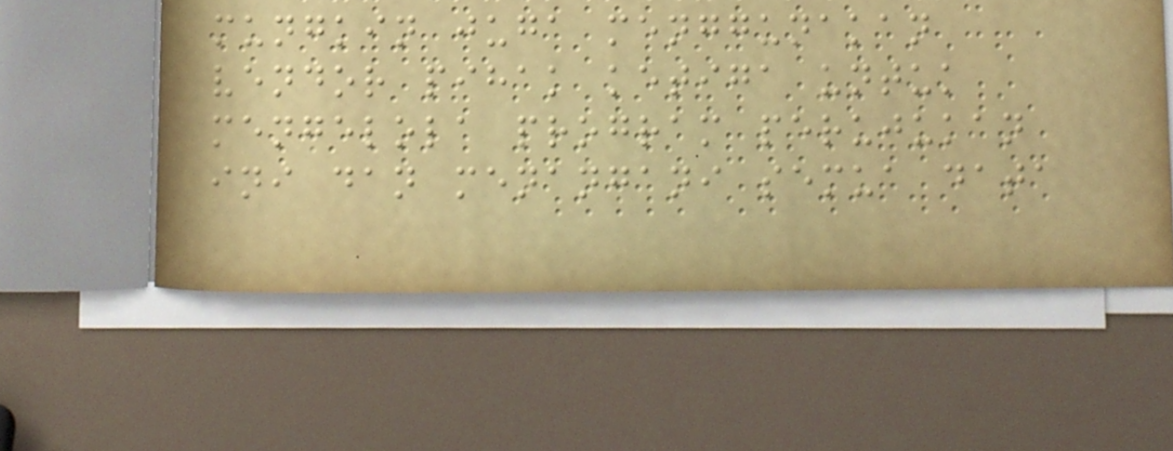mungkin juga menggunakan
vendor pihak ketiga untuk
mengelola program perujukan
ini dan menangani semua data
